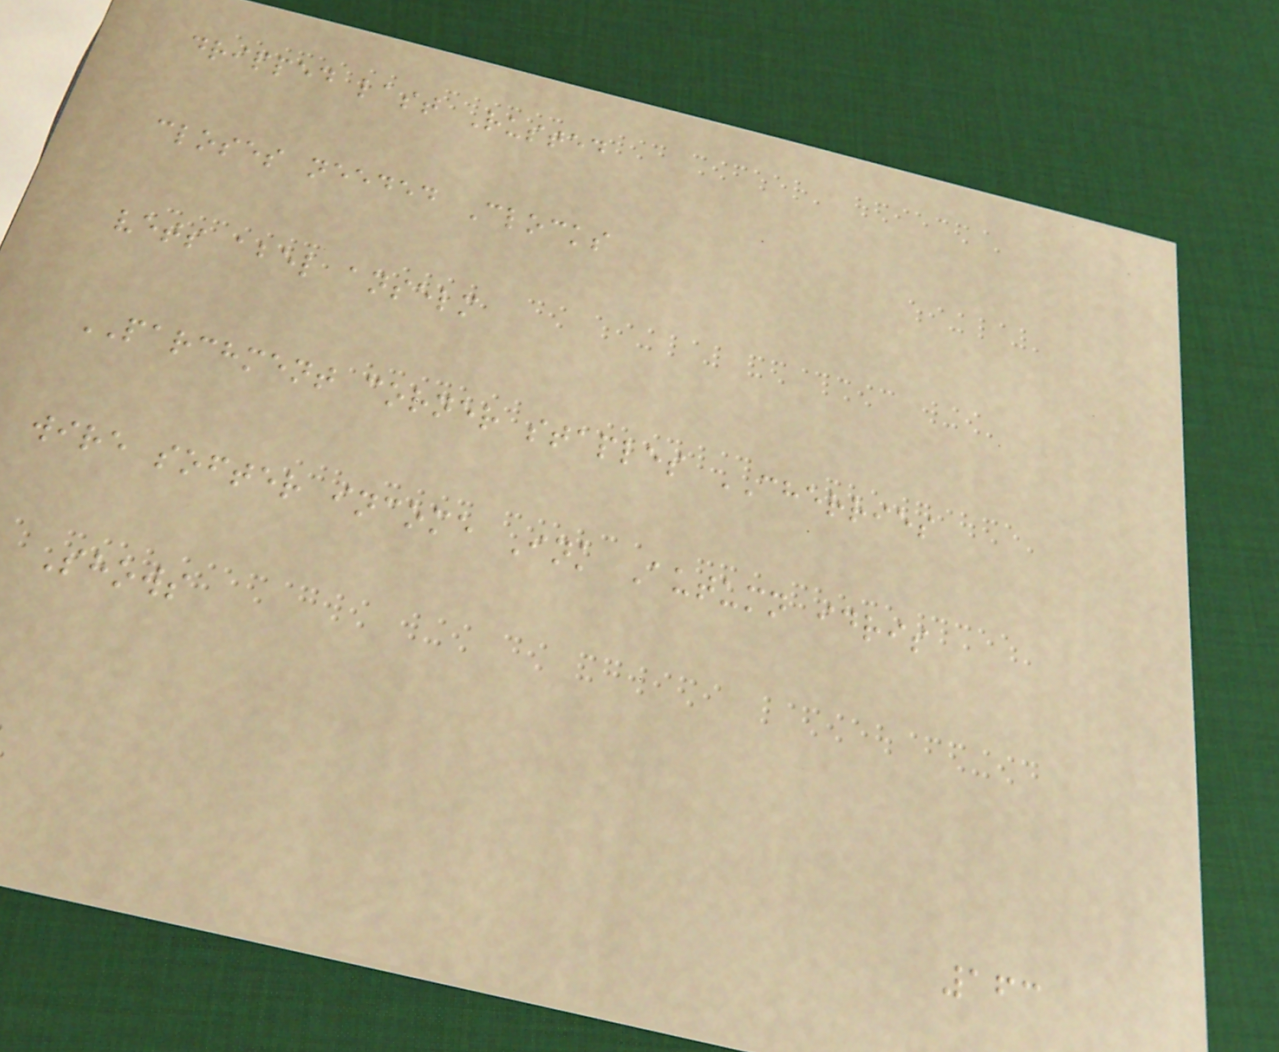dripped last Rusted
closes needed Clocks
vets abel anselm
PARCHMENT corner staples CHERRIES
wire softer income Ink Autumn idris
Shows
163
